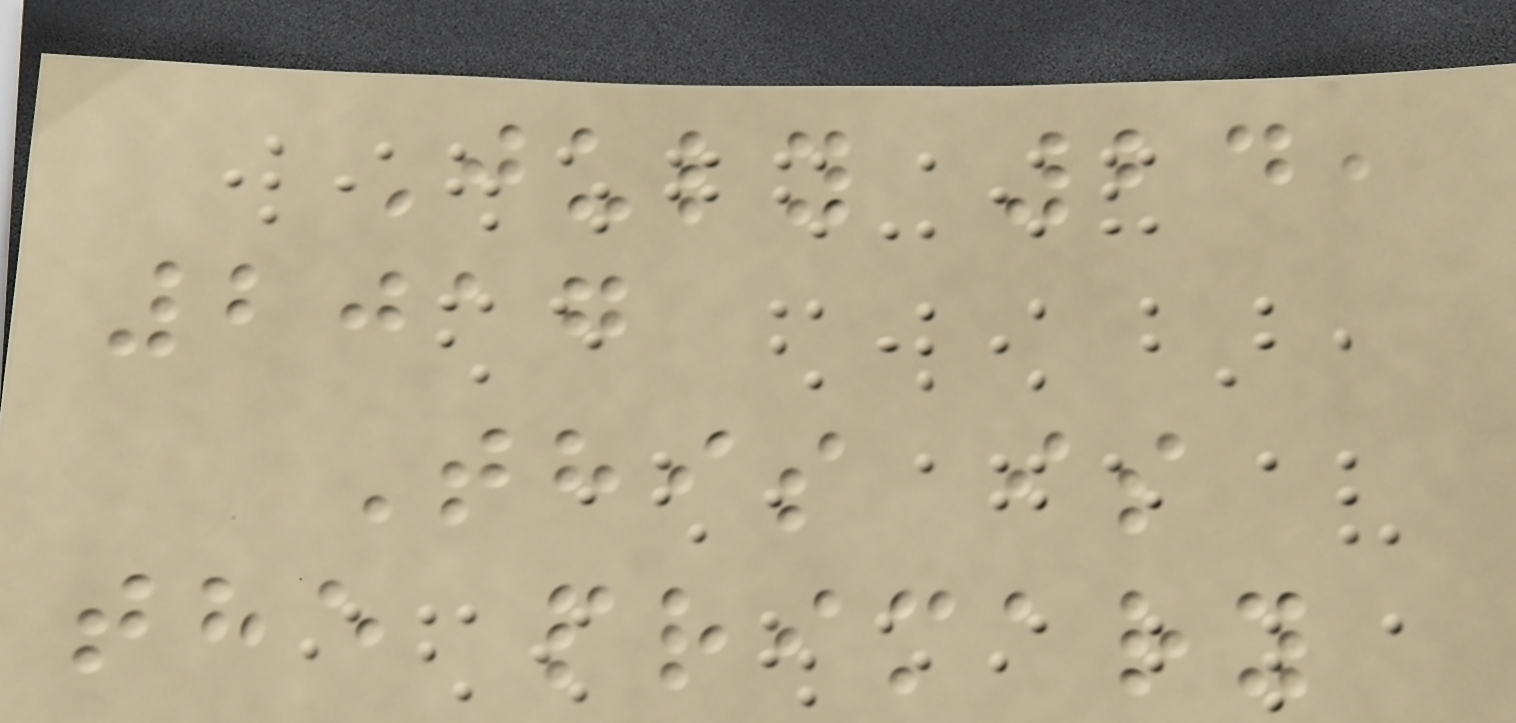July 24,
2017
This is
the primary
